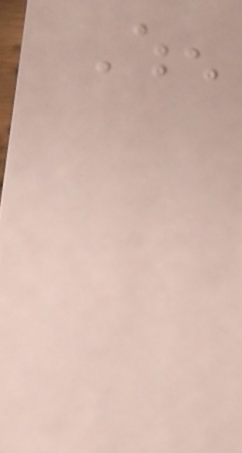When
